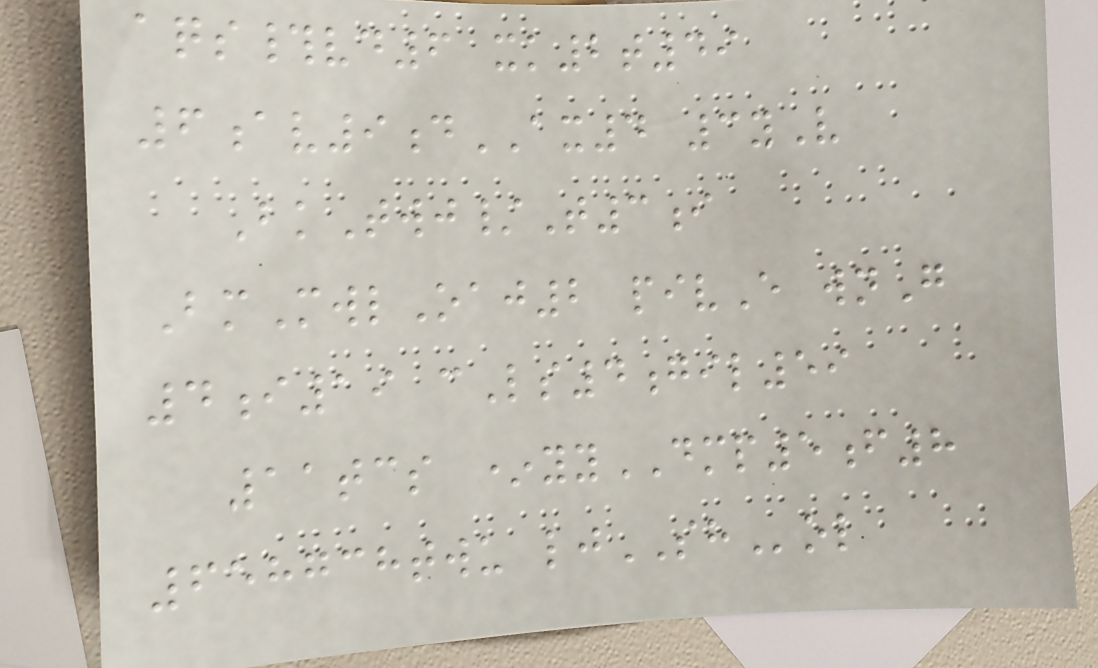aqs#vd6 xk2t49
6av9dAX4 3yV
BkTwj/T3i
BmMwlOaj2 pivE wnG
4i19 cLs4gil59
11tcs *yyDMP5f8
658738twu ljSHol
